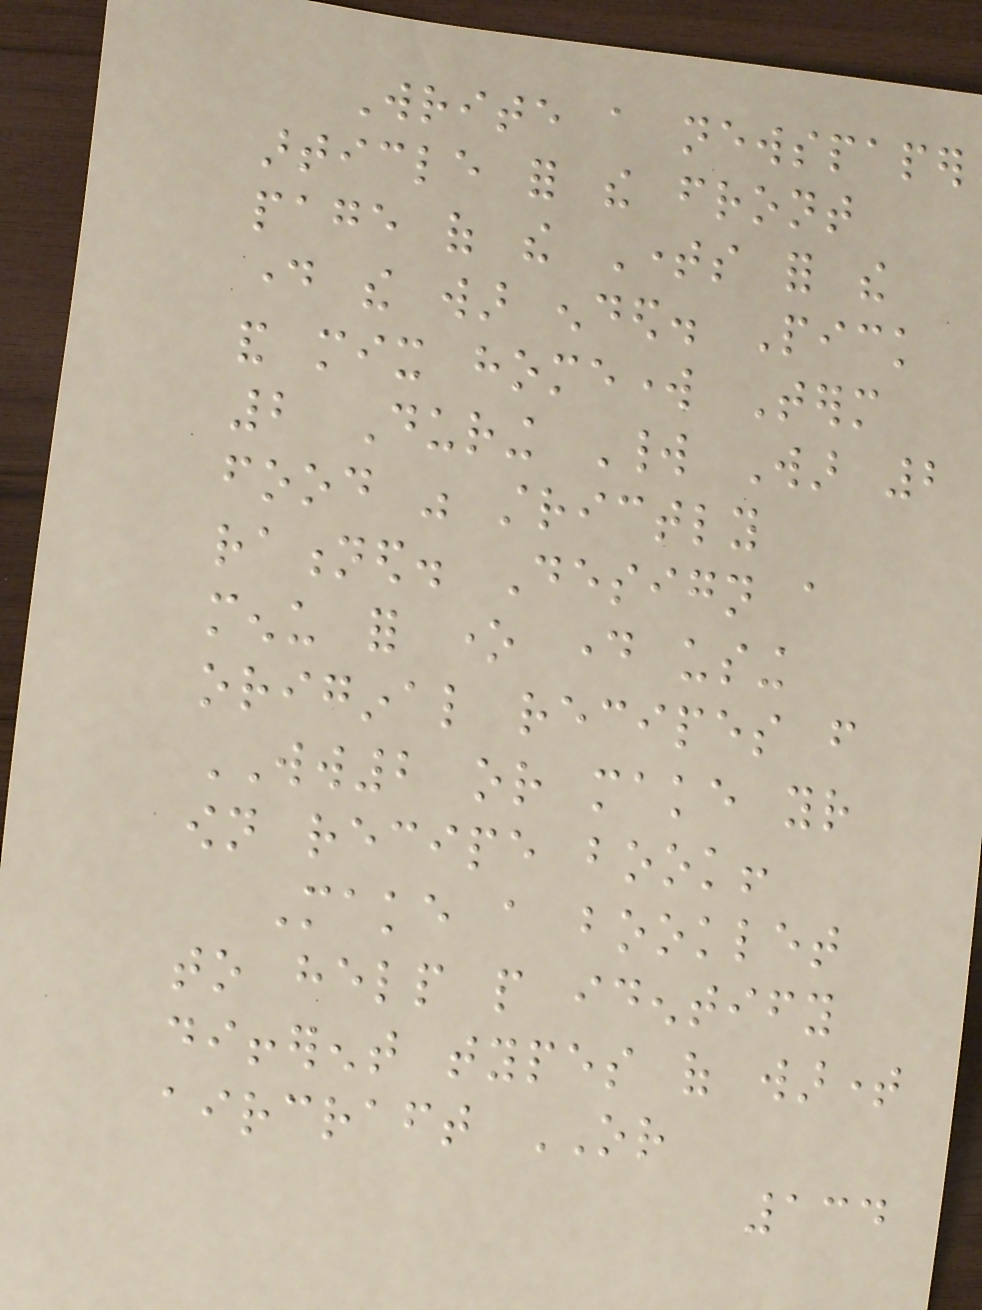Write a newspaper
article for the front
page of the Times for the
day the war ended. Pick
and mix homework Term
2 During World War 2
food was strictly
rationed. Design a
menu for one day using
original recipes from
WW2 or make your
own recipe book!
Make a booklet
to help people identify
different types of wartime
aircraft OR
134
